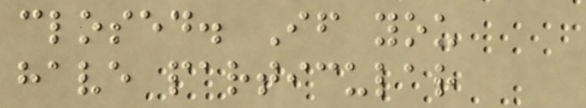closed. If you
have particular
